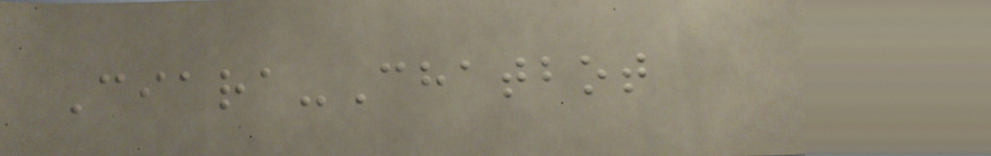Ciara-Chatbot
